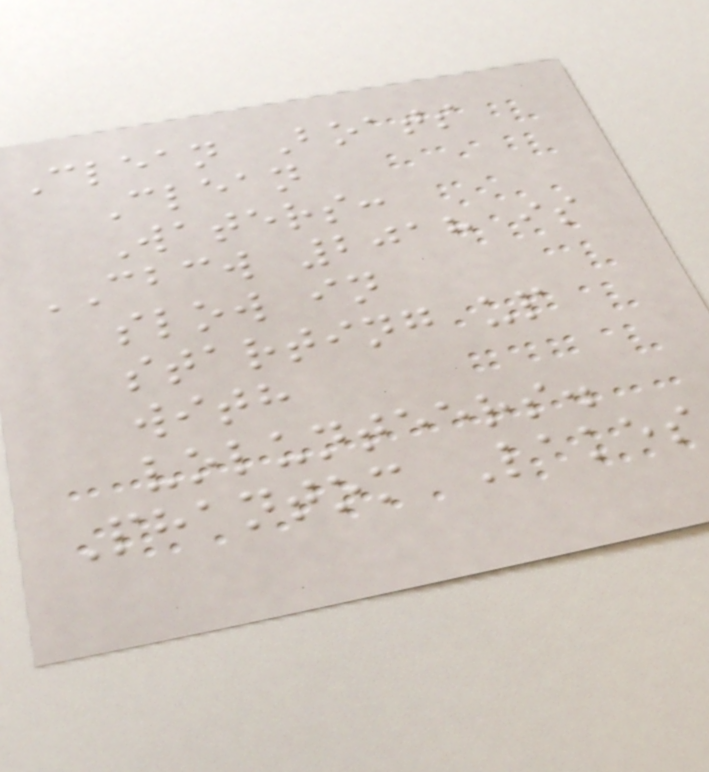Clean Boats
Clean
Waters:
CBCW 2018 is
slow in
starting up
with
volunteers.
Phantom Lakes
